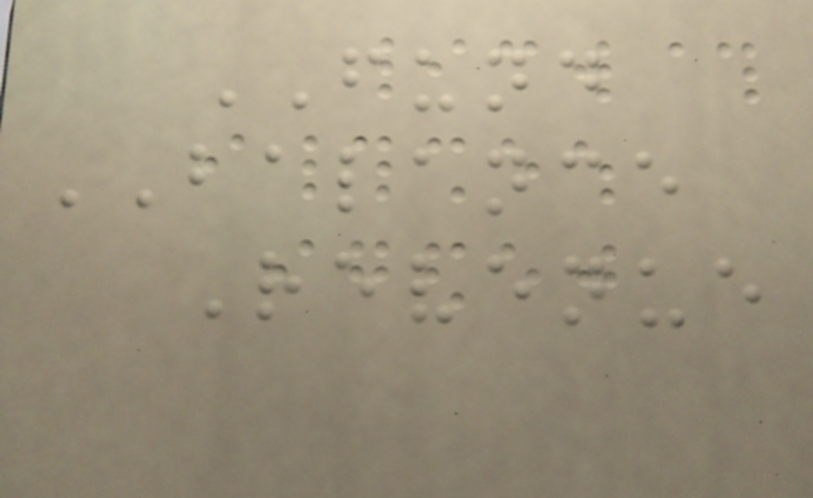FUND
BALANCE
Revenue
